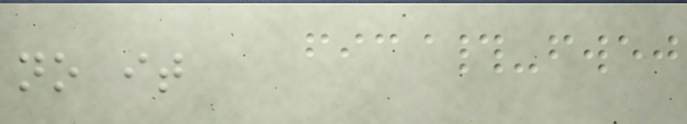no it
